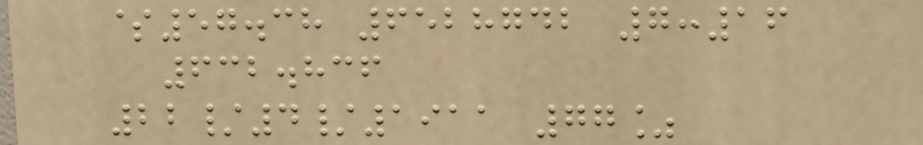$57.38 6528742 7:16
632.836
22/4/1911 77%
